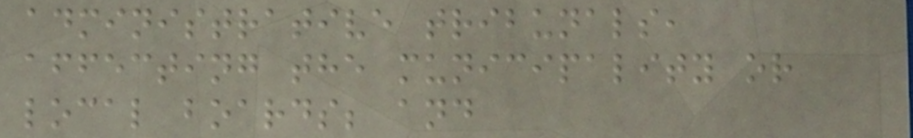administrative tribunals,
affecting the municipality or
local boards; and
